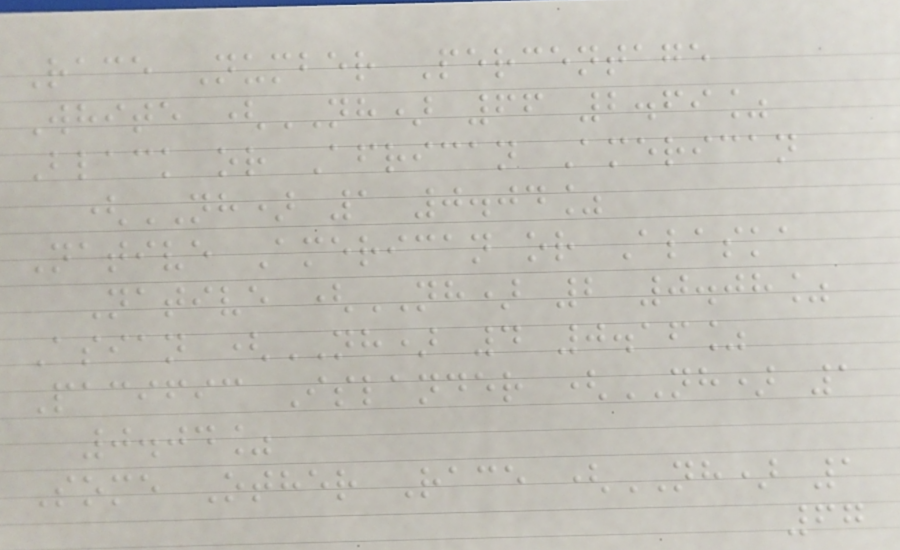Race Number Percentage
White (NH) 66 2.69%
Black or African American
(NH) 1 0.04%
Native American or Alaska
Native (NH) 2 0.08%
Asian (NH) 4 0.16%
Pacific Islander (NH) 1
0.04%
Some Other Race (NH) 1
67
